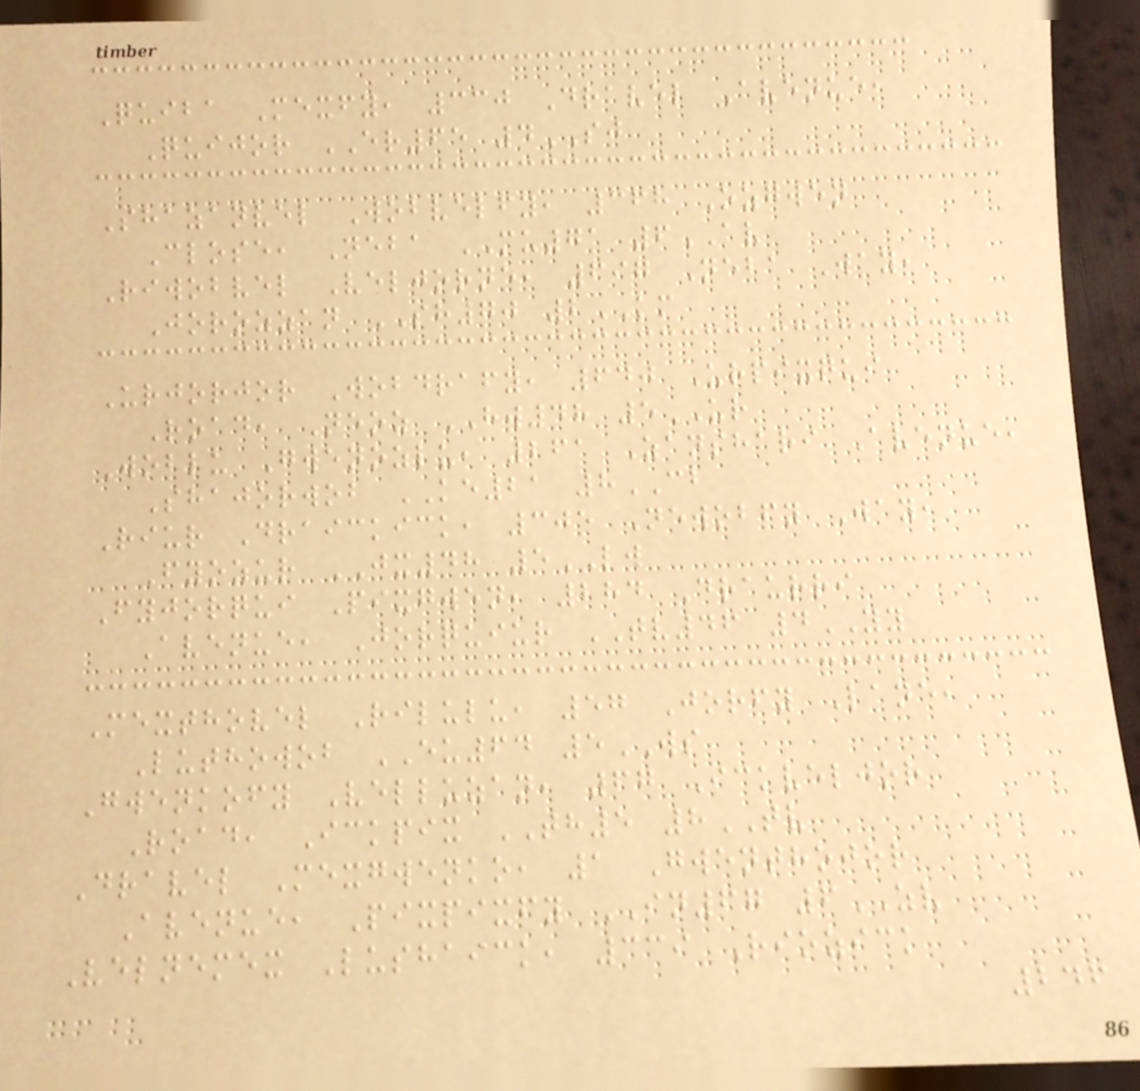Quiba Mexfy, 330 Dravel Avenue,
Quijor ER65 4SJ
Shazanvel Wobvelfy, 368 Ozgwen
Close, Neba MU71 6AV
Riwobvel Veljorne, 697 Neba Way,
Jorozzan SH70 2KM
Urjorjor Wobdrafy, 640 Urpixqui
Road, Neoz HW48 5UR
Woblu Gwenozlu, 261 Zanshari Avenue,
Shajorwob KE21 8CB
Riur Draickick, 305 Newobfy Way,
Fyozur JX48 5LW
Fyjorqui Pixgwen, 284 Draurri
Avenue, Jorquiur TV46 4YY
Mexthovel Rilulu, 57 Jorfy Lane,
Luthowob EU64 5WS
Gwenkofy Velluzan, 67 Ickveljor
Road, Ickpix TH5 8TV
Dravel Mexgwenko, 1 Gwenthojor
Avenue, Pixpixfy IN67 6ZV
Velnemex Lushaick, 339 Riozick
246
